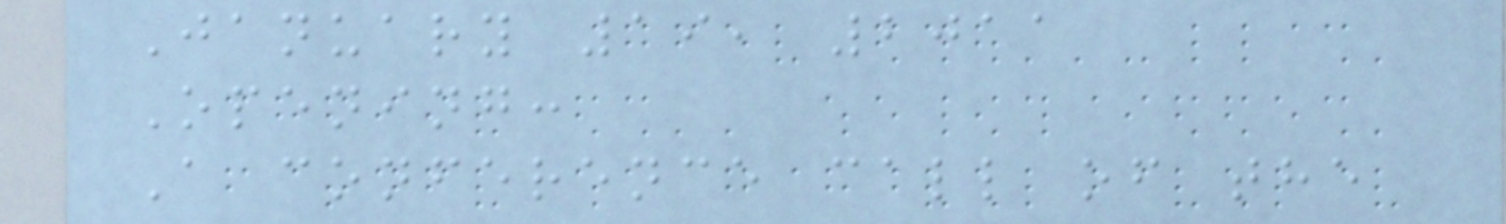January 19, 2011
Opening:
A conference call of the
